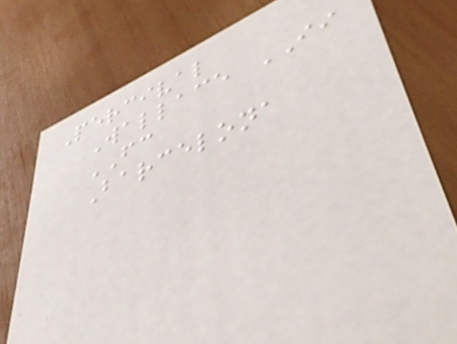Percival
Wallace II
FC
Barcelona
